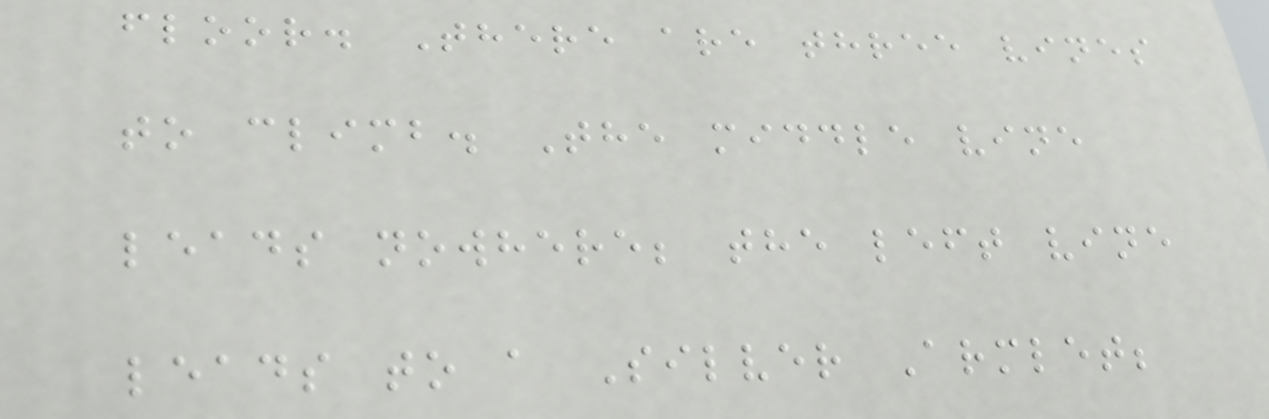floor. There are three vines
to climb. The middle vine
leads nowhere; the left vine
leads to a Silver Armlet;
